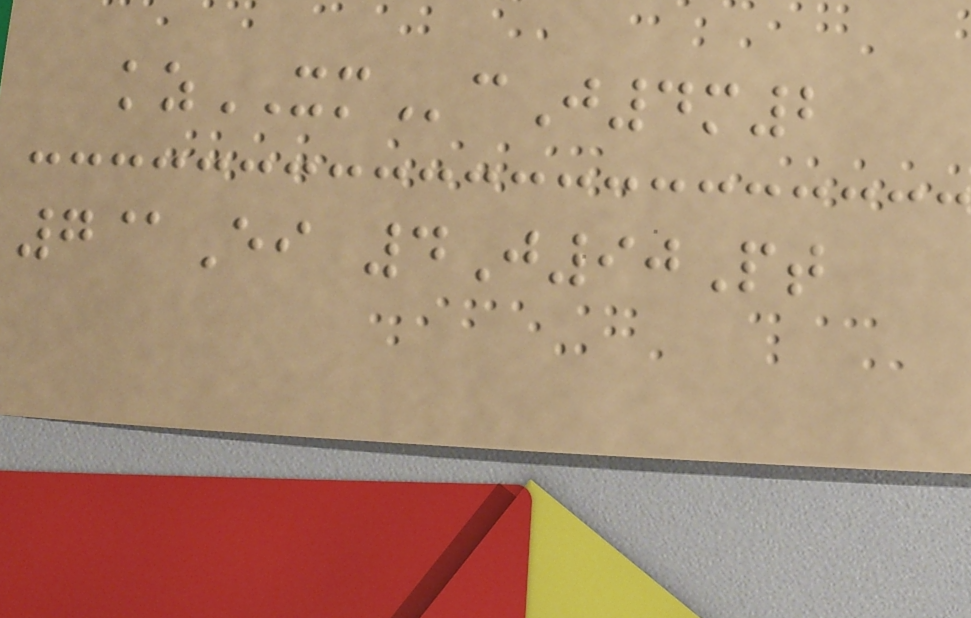kzXMcJ4m2
7@Ei 4J90Pt
